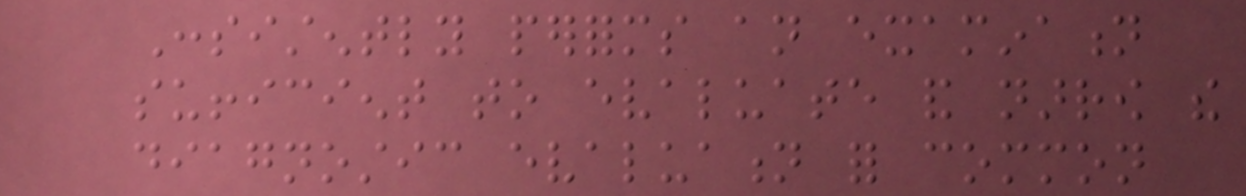Consistently performs an examination
sufficient to evaluate and narrow the
diagnostic evaluation for common
